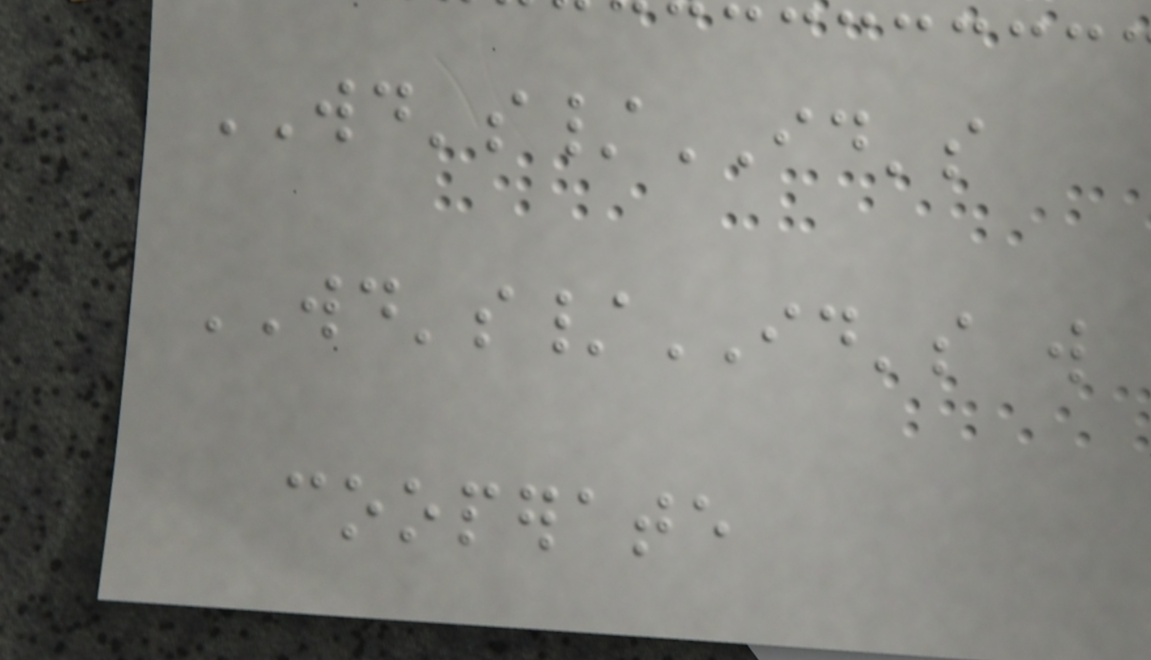WD's/ID's
WD's/ID's will
cooperate
